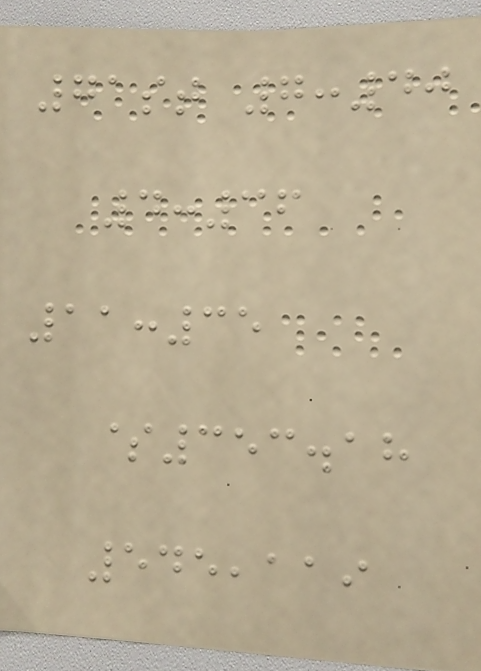71st 7:40
4:36
11:35
$353.18
545,119
